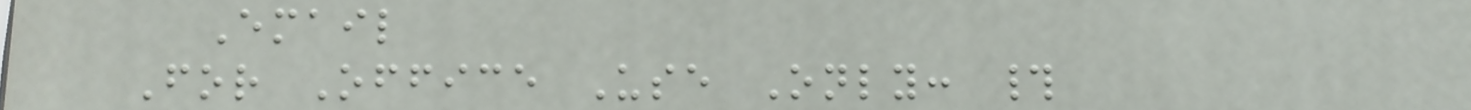Email
For Office Use Only: #
